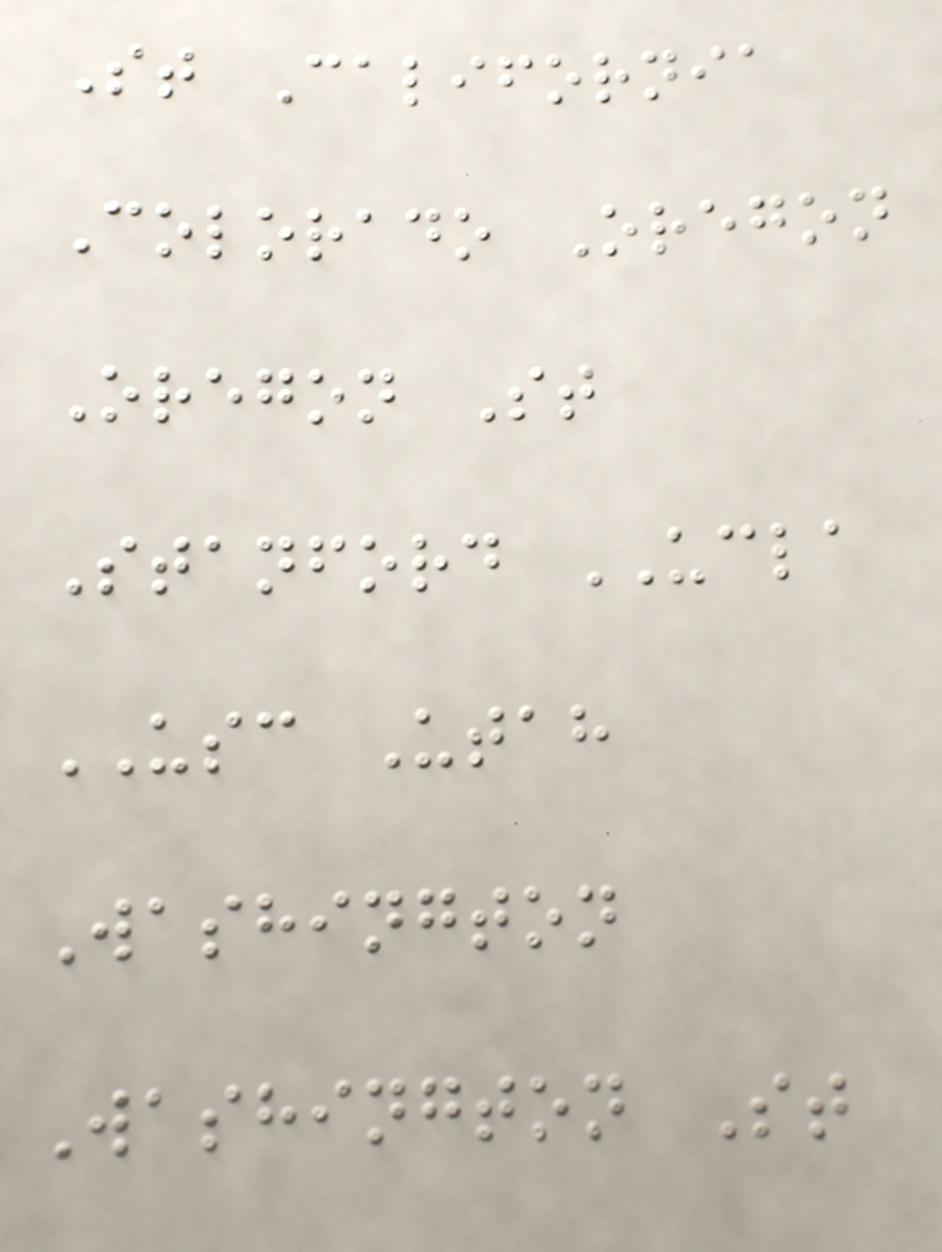St California
Colorado Oregon
Oregon St
Stanford UCLA
USC Utah
Washington
Washington St
